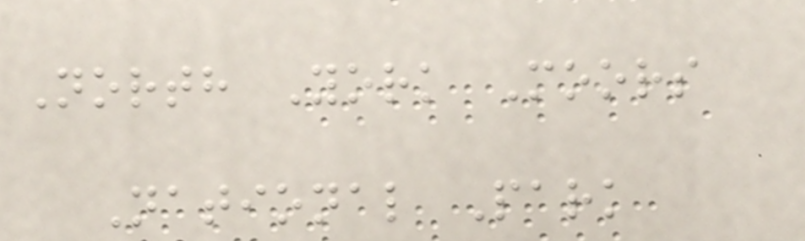North York Moors
National Park
